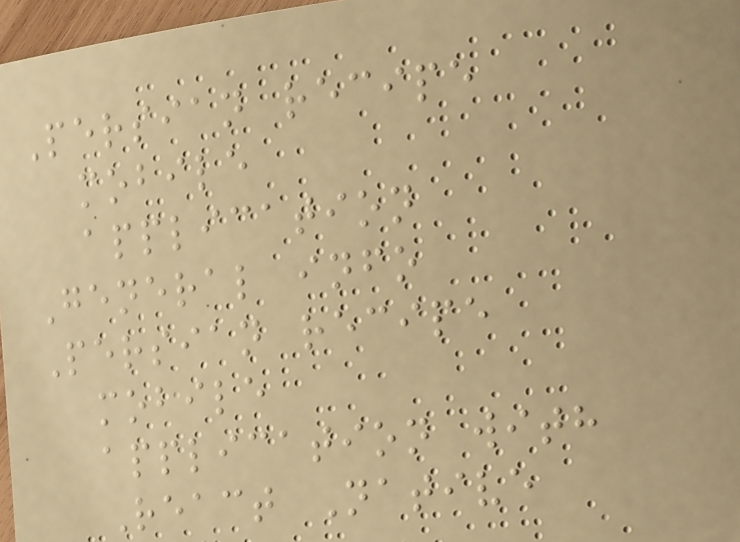Persian recipe
mobile
application
General info
Persian recipe
mobile
application with
React Native
